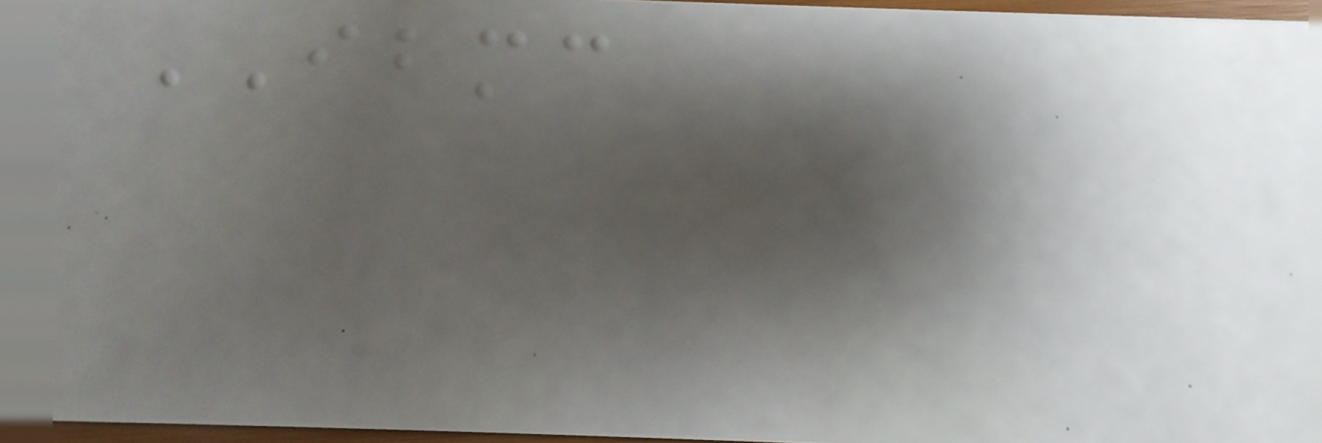IBMC
